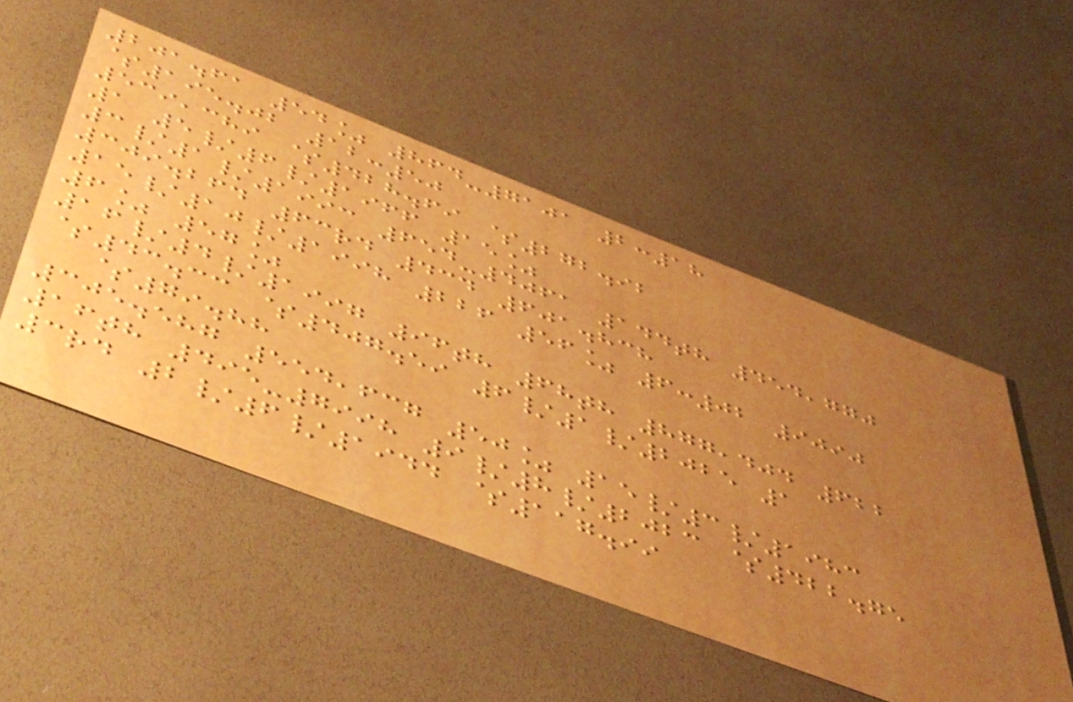201.61 54% 864-7101 2:18
$195.02 12:50
539,389 $428.69 $272.92
1 5/6/1966 15%
3/1/1993 654-4061 144th 454,770
309.264 63rd 434 601.838
15/10/1998 226 56% 6:02 9090
6% 57%
16/4/1997 96th 68th 877,404 622
$43.33 $407.59 6/1/2025 1
$79.88
305.587 554,637 50% 15/3/1983
16th 495-7998 9/8/2023 $422.75
3rd 2/6/1944 $117.99
